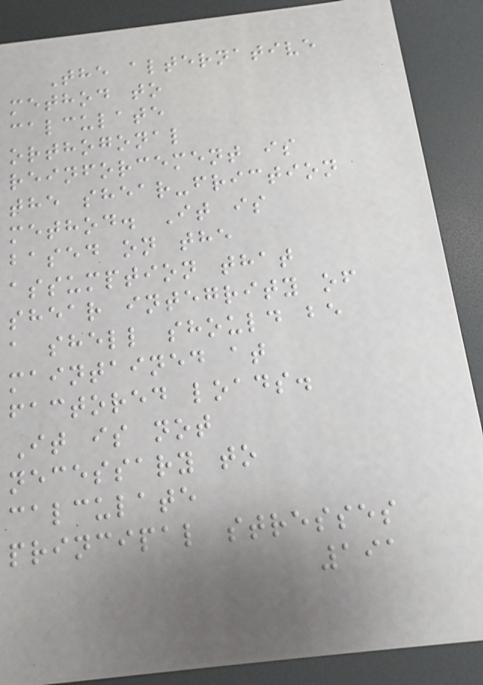The alternative
method to
calculate
orthogonal
reinforcement is
the shear-friction
method. It is
based on the
assumption that
shear integrity of
a shell should be
maintained at
factored loads.
It is not
necessary to
calculate
principal stresses
191
